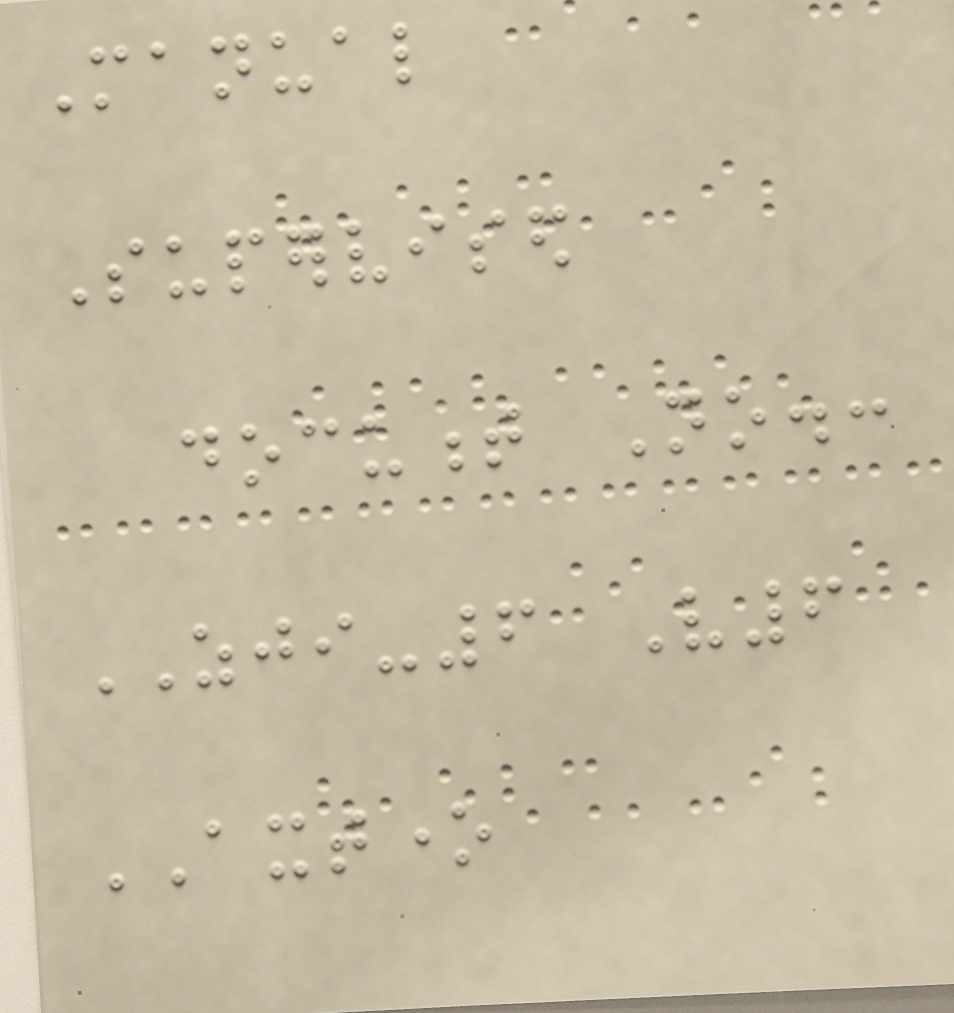Manual
Supervised
document No.:
ZJI-6 V6
AXTONE
